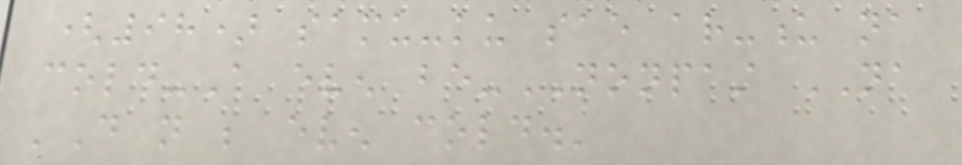(98) samu-ku sae ar-u na
cold-A even be-NONPAST NA
'Do not be even cold.'
